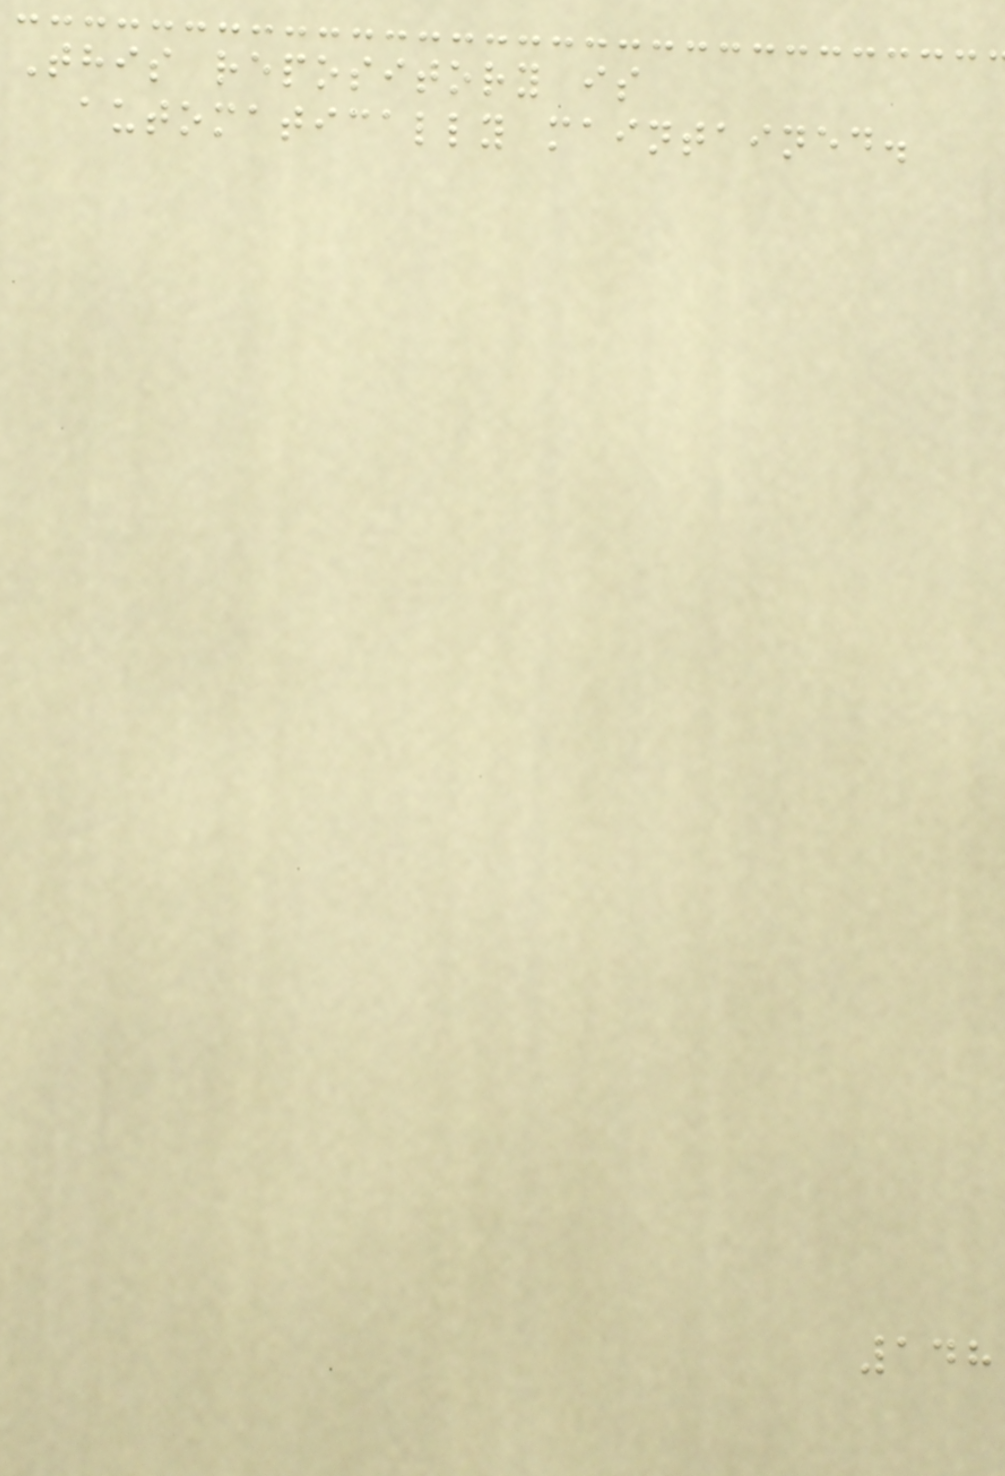This repository is
automatically maintained.
148
